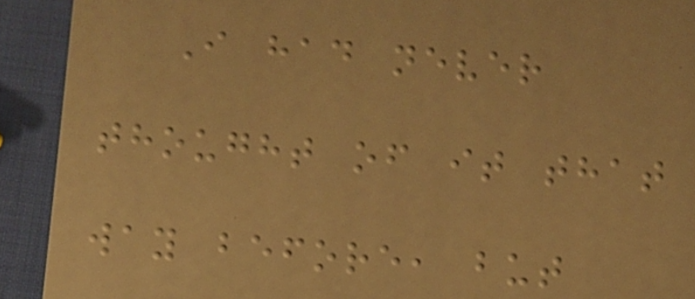I had never
thought of it that
way before, but
